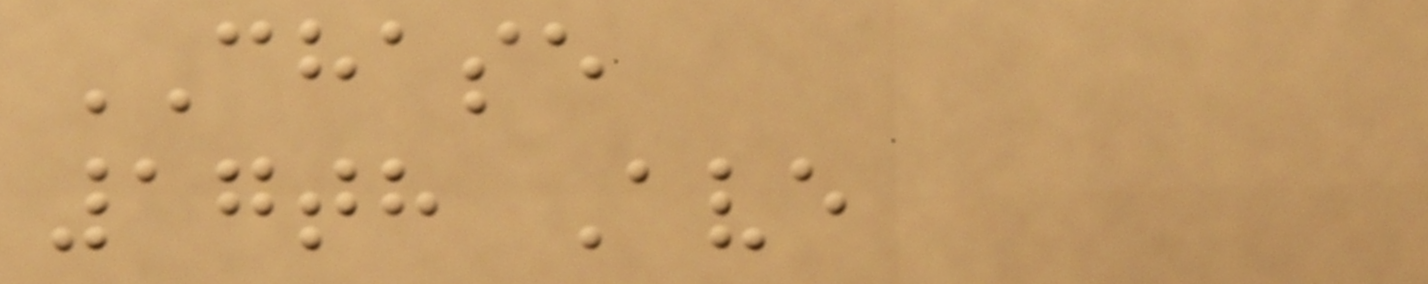CHASE
17th Ave
